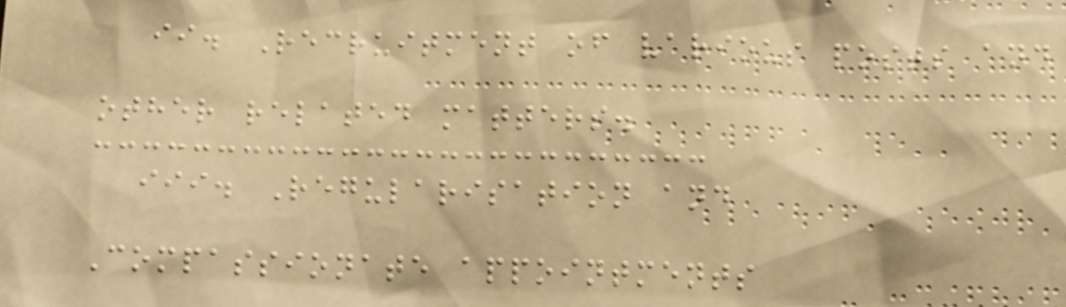ii. Recruitment of various posts and
other related matters.
iii. Regularisation and
Compassionate appointments
